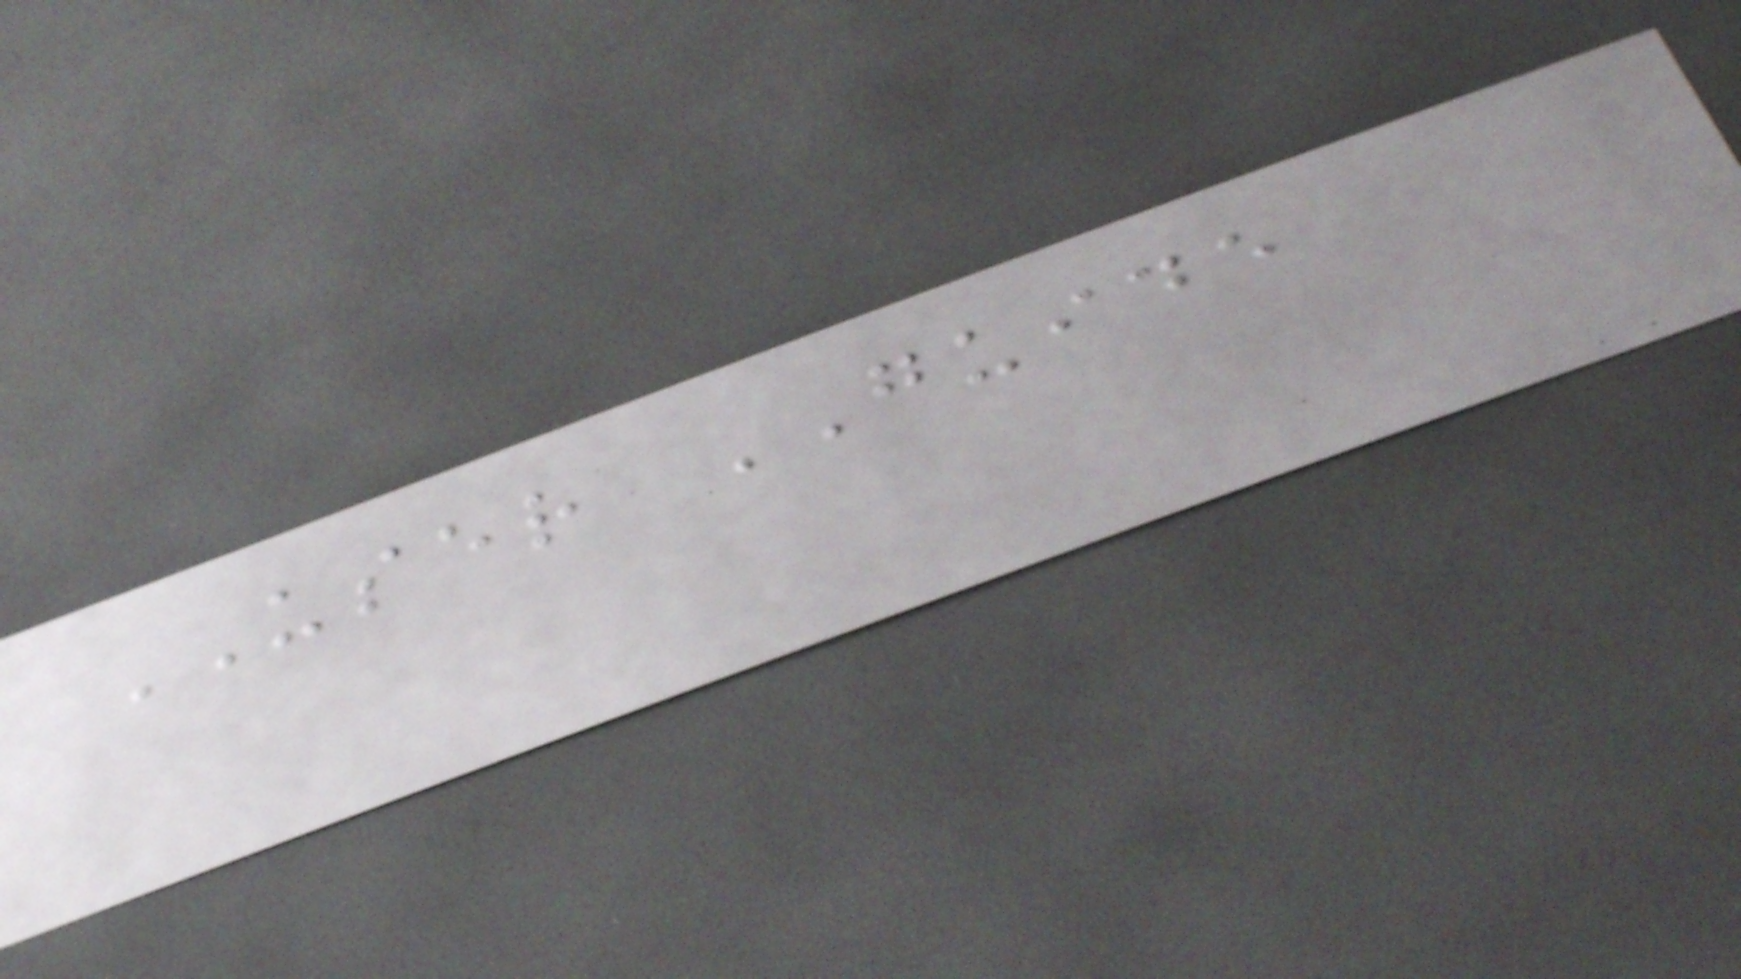USER GUIDE
